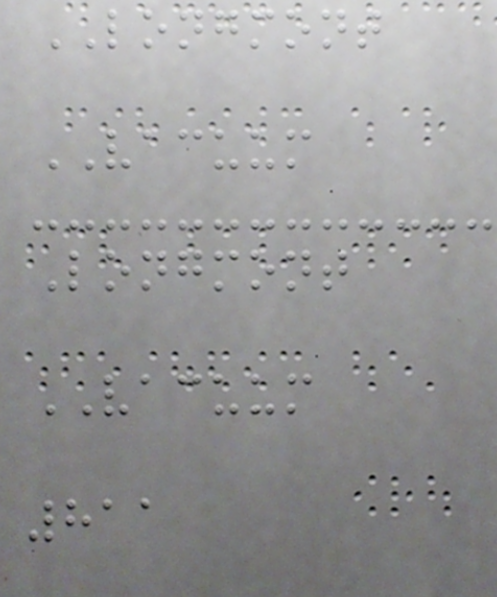LONGMONT
VACUUM
Longmont
VACUUM
811
